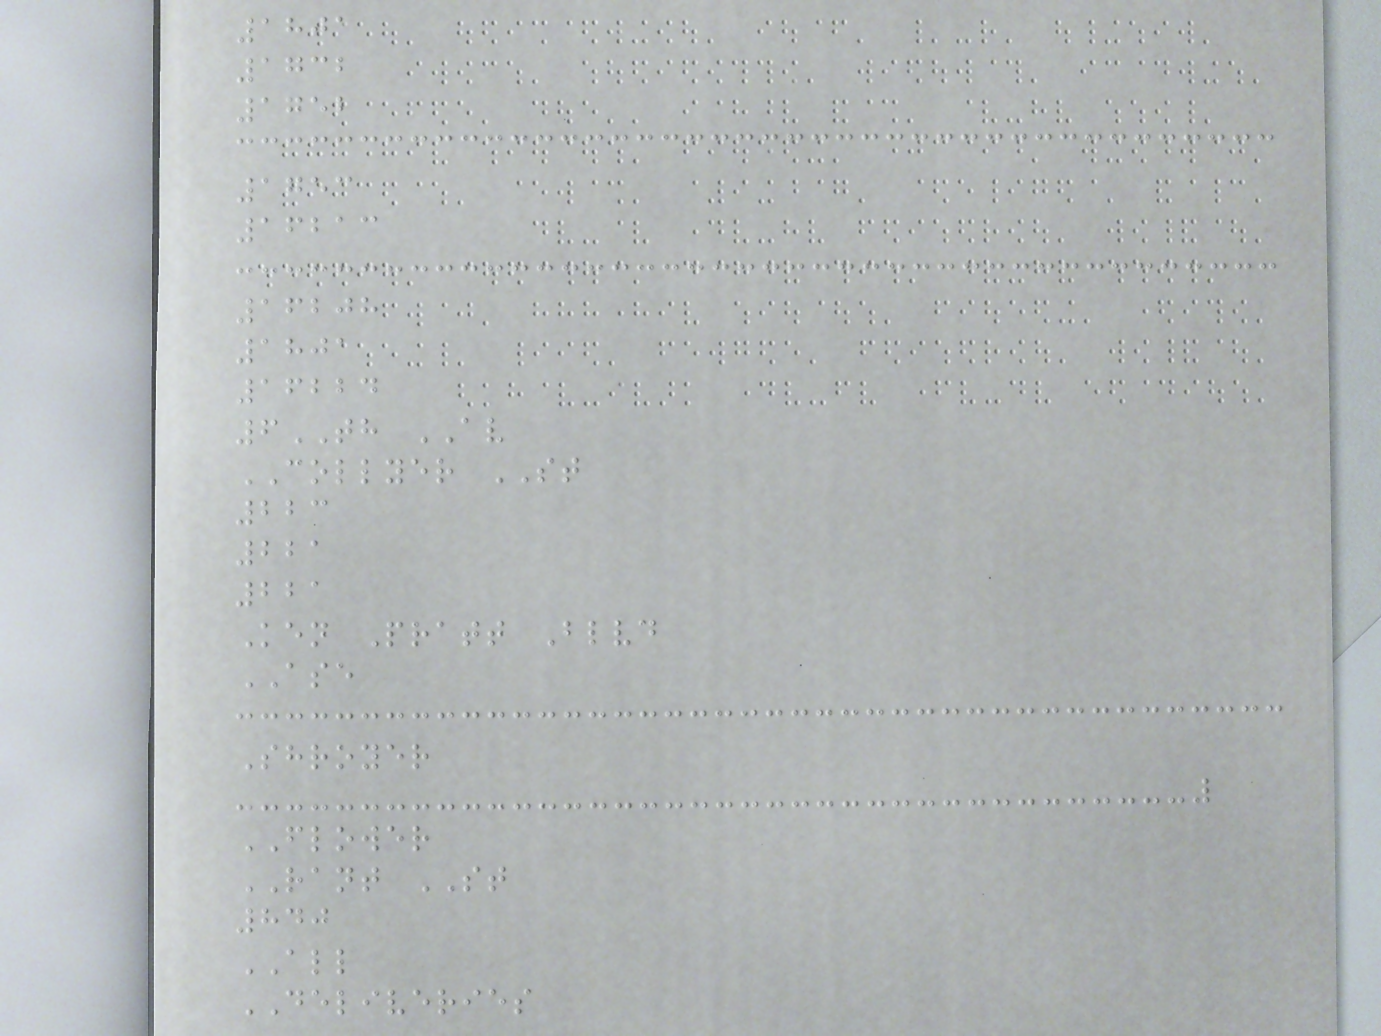1801
1732
1752
1753
16213
16208
1801
16224
6TH AV
COLLYER ST
223
221
221
Ken Pratt Blvd
ASE
Shroyer
FLOWER
RANT ST
840
ALL
DELIVERIES
